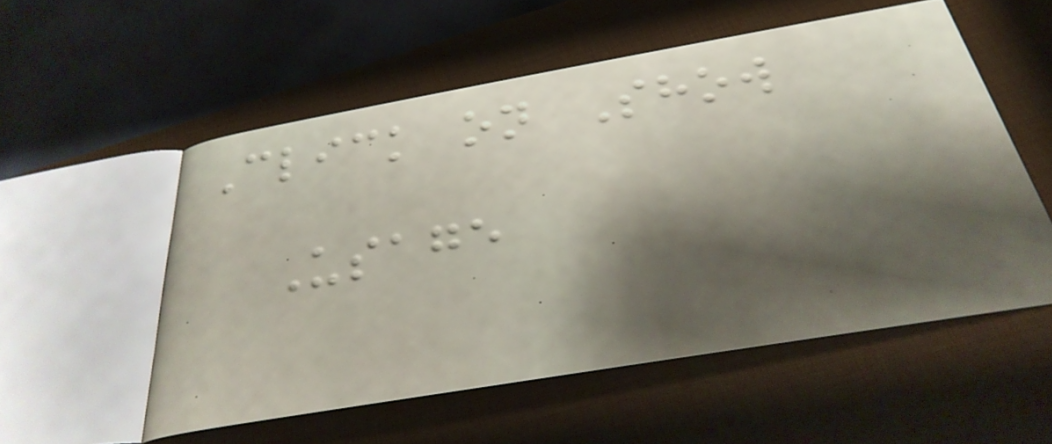Click on Show
Usage
